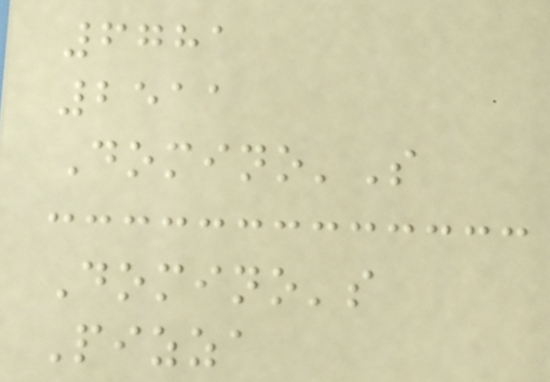6781
2511
Domino'S
Domino's
Pizza
